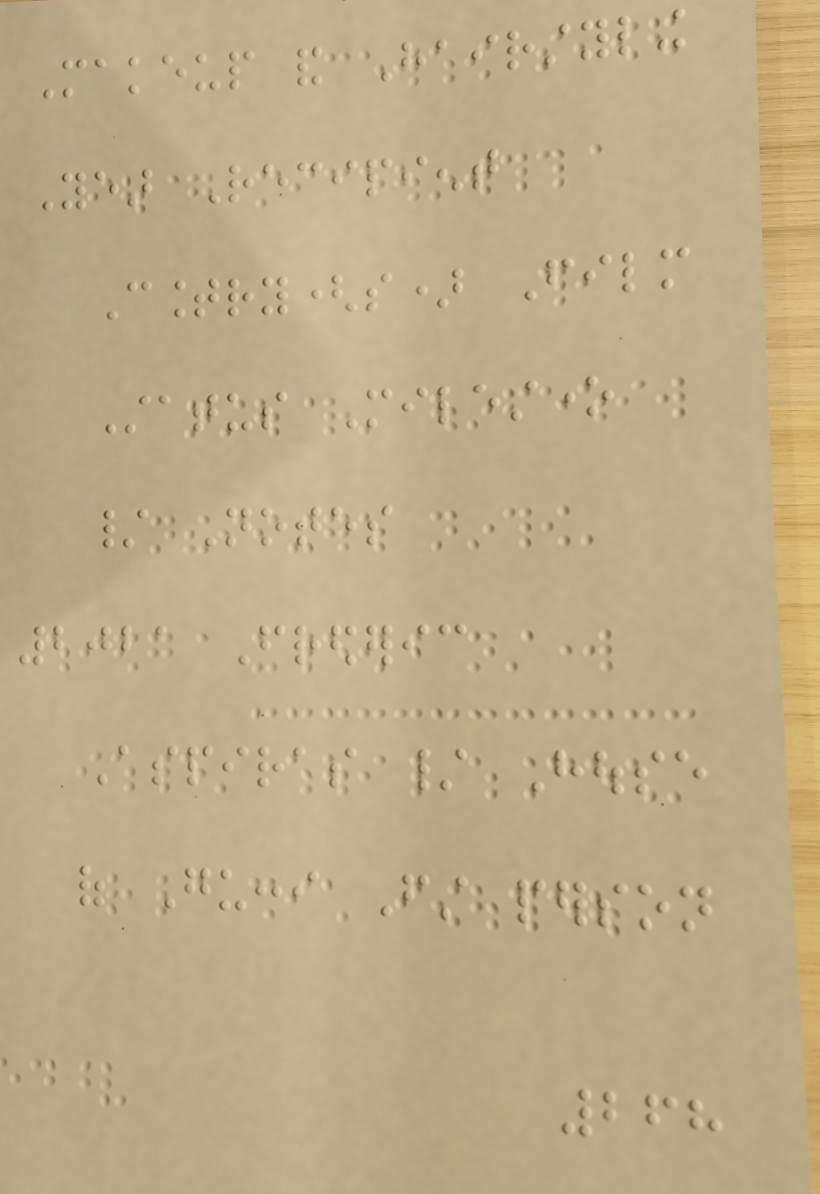Makeup and Hairstyling
Year Recipient
Country(s) Film
Status Milestone
/ Notes
2021 Frederic
Aspiras / House
of Gucci First person
268
